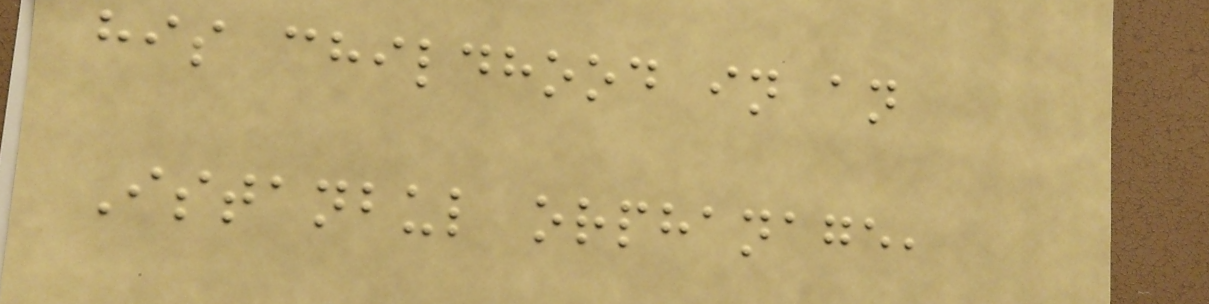his childhood in an
Istanbul orphanage,
